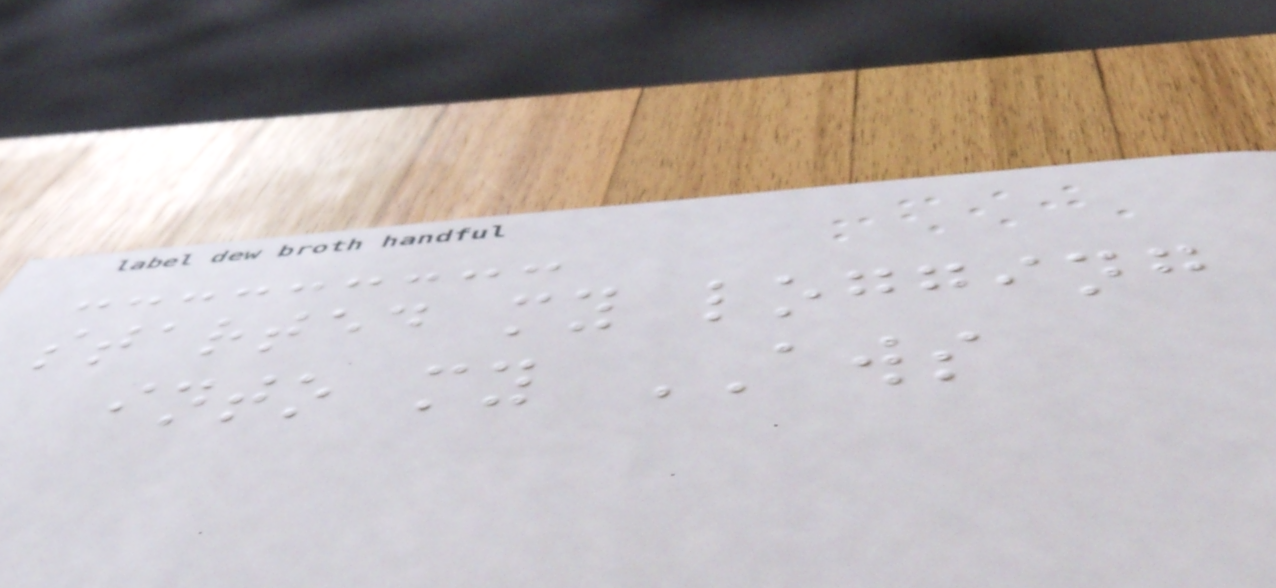started my logging
into my AWS
